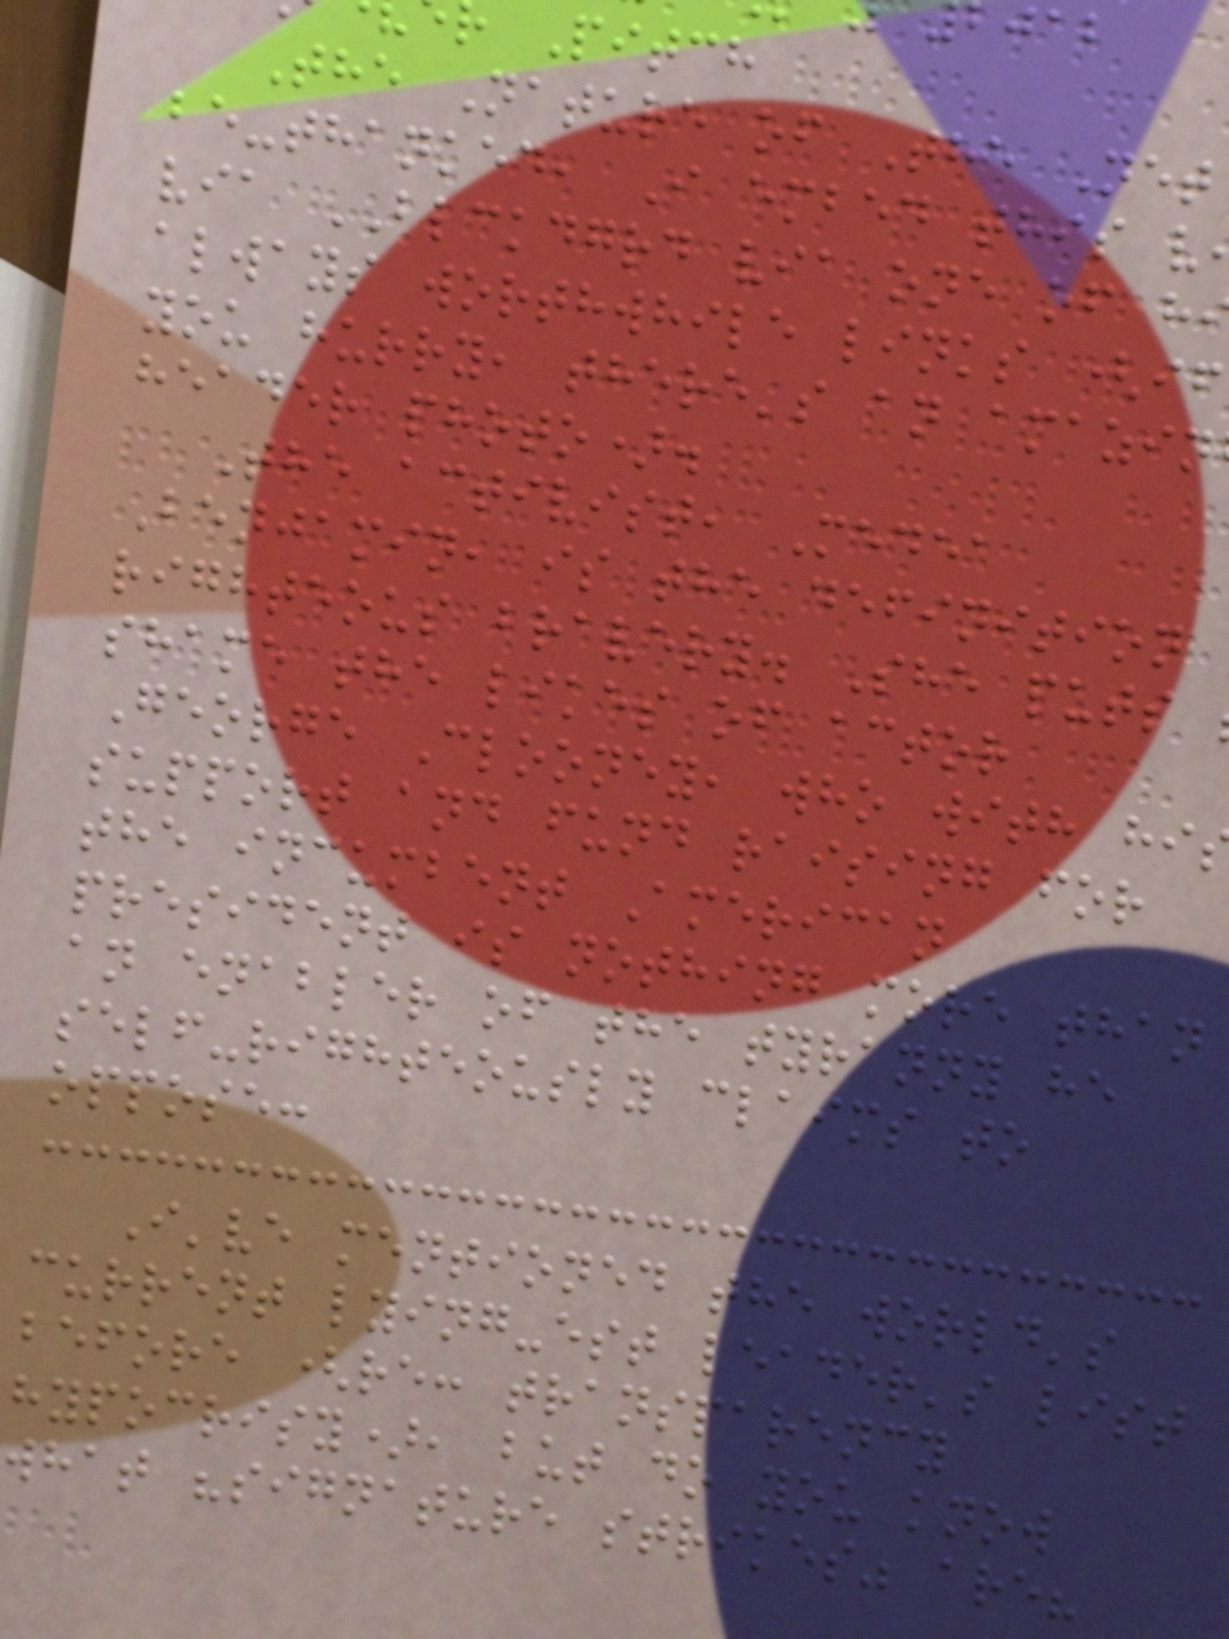Pitch
The Nature of The Net
be-thanked, I embed this v
via BLCKDGRD via one of h
always worthwhile links (if
you hurry, there's an amazin
header photo).
The activist, Medea
Benjamin, is the definition
righteous bravery. She puts
shame the likes of actor
George Clooney, who with hi
support and fund raising for
the incumbent American
president is nothing more than
an enabler of the tyranny he
self-righteously claims to
oppose:
I've mentioned the world's
current lying-est leader's list
before (re: transparency
hypocrisy), but do you know
what "signature strikes" are?
